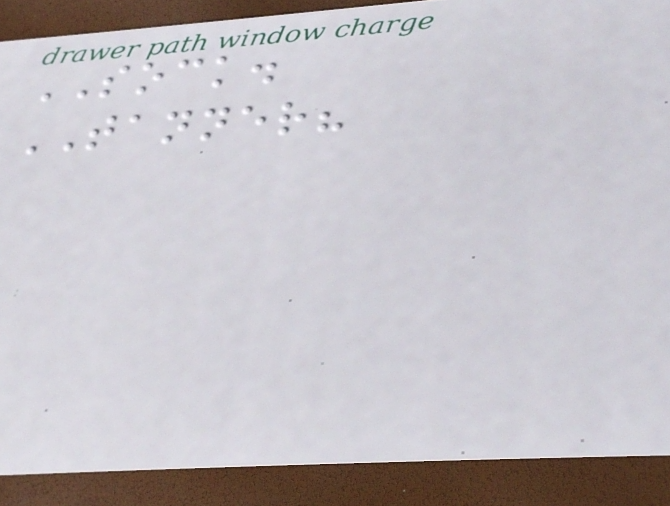SOCK.
TANNER?
